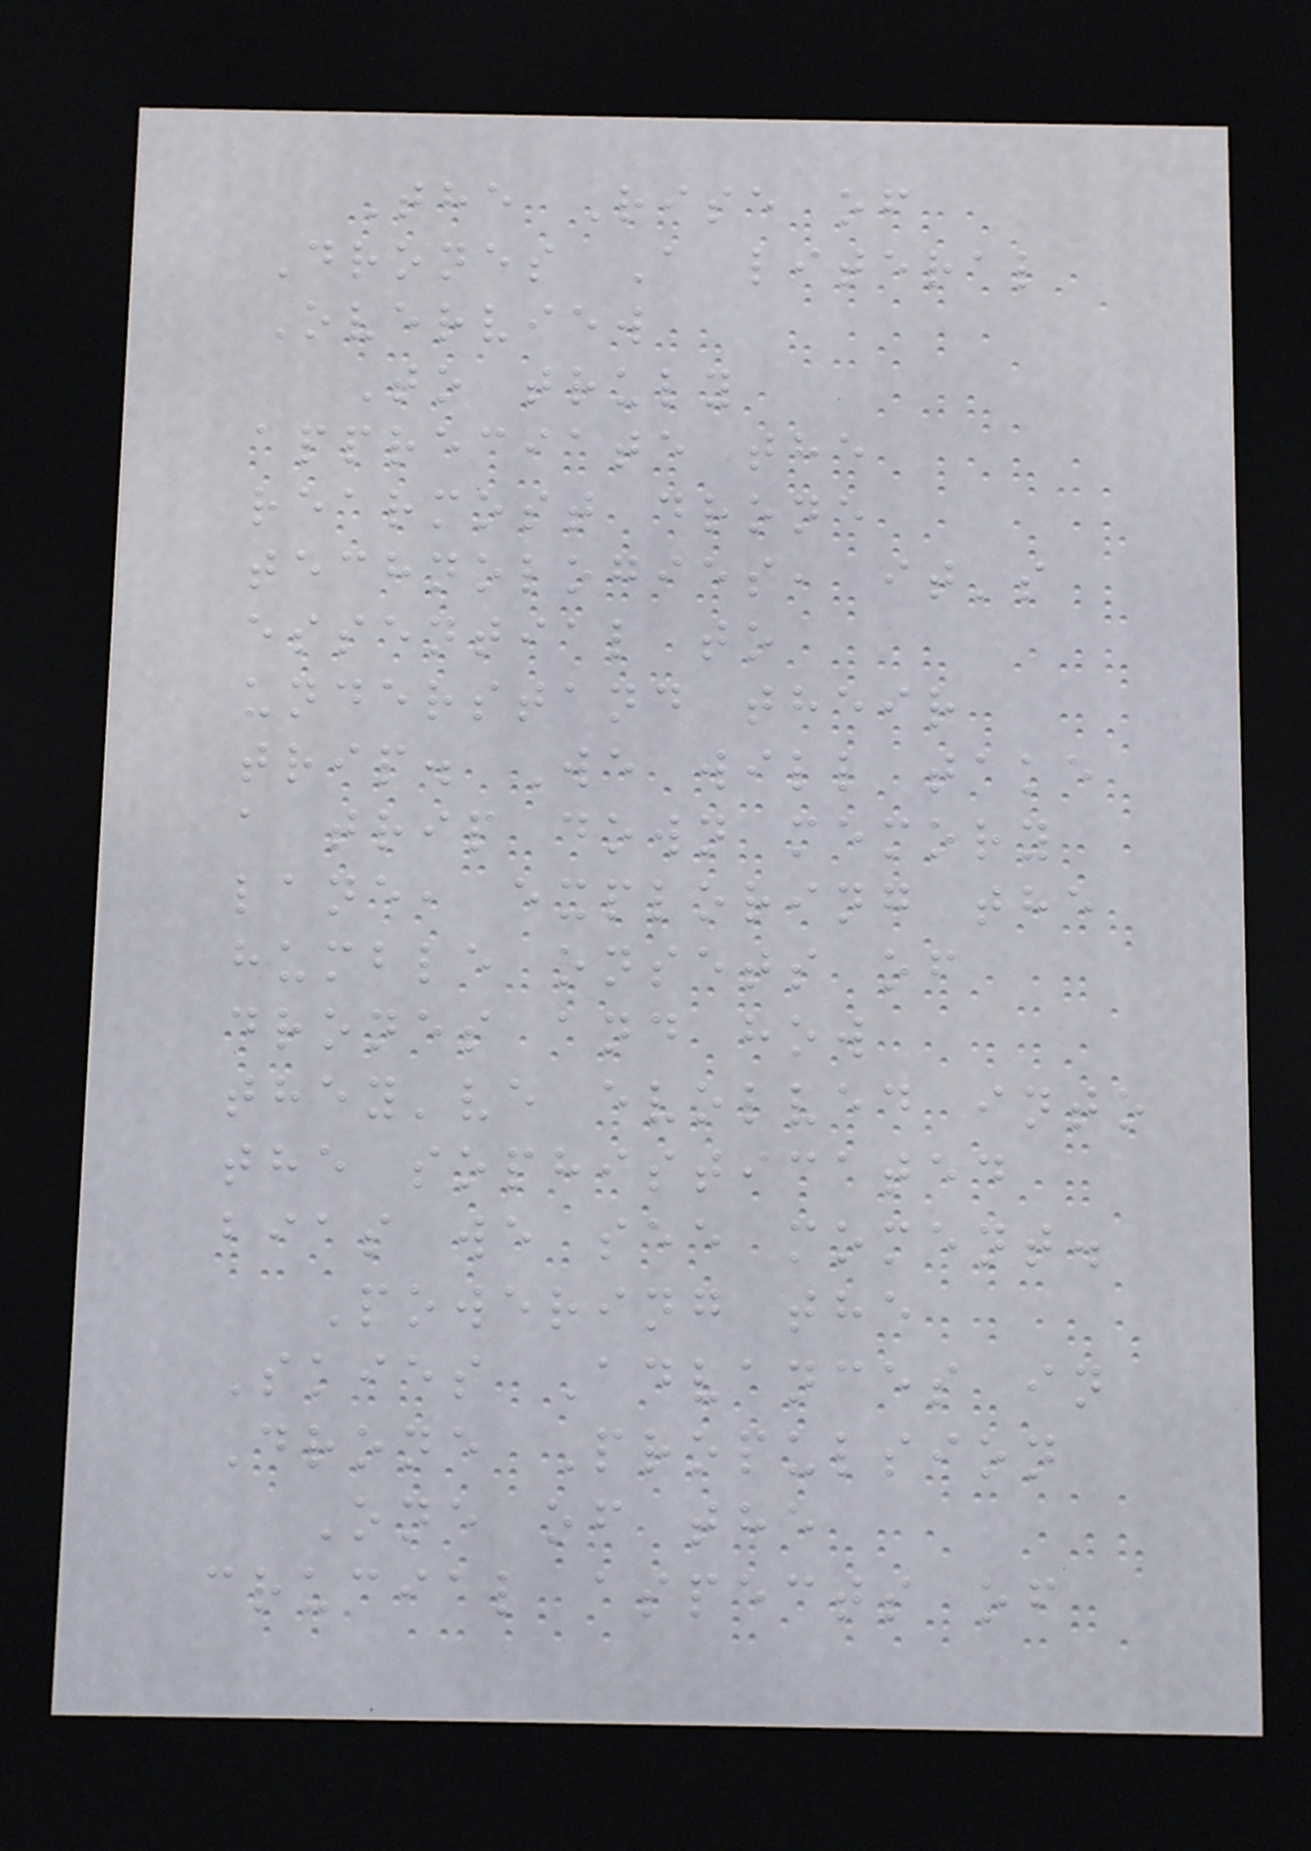The Rise of
Drones A literal
Overview
To truly
appreciate the
rearmost drone
technologies, it's
essential to
understand their
trip. We will take
a trip down memory
lane, exploring the
humble onsets of
drones and how
they've evolved into
the sophisticated
bias we see moment.
Powering the
Skies Advances in
Drone Propulsion
One of the
crucial aspects of
